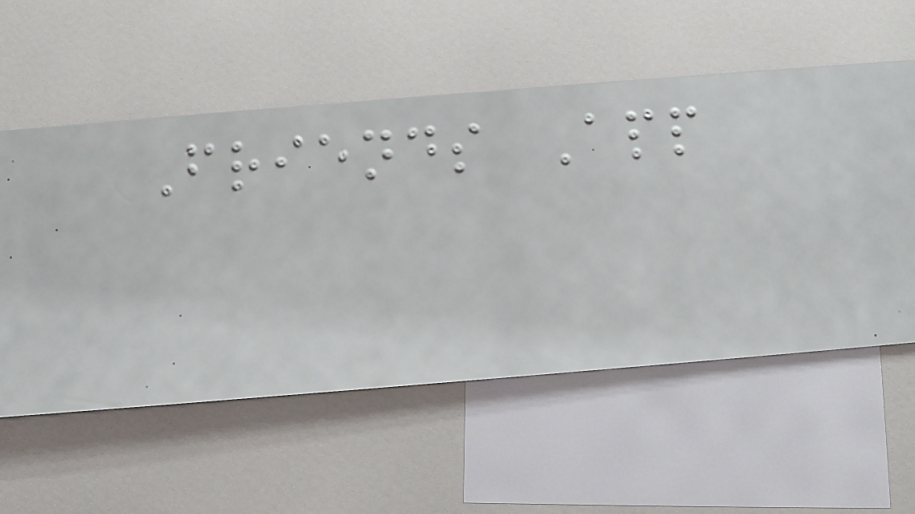Friends App
